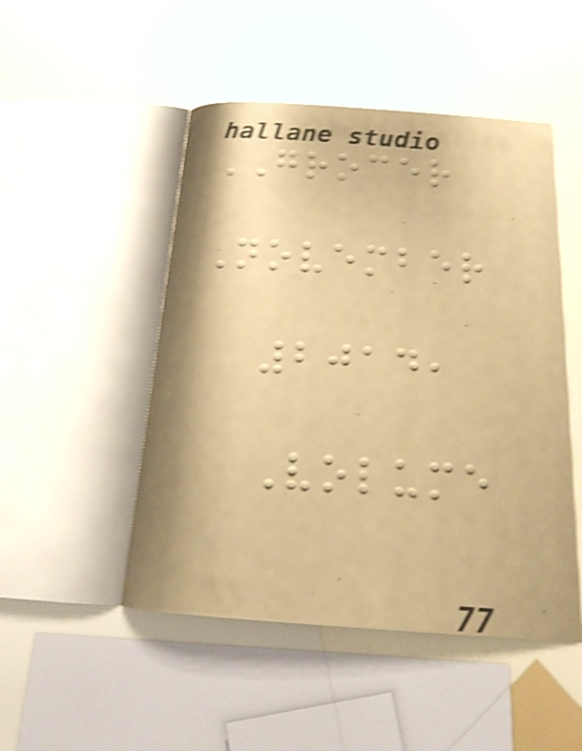GROCER
November
2014,
Volume
